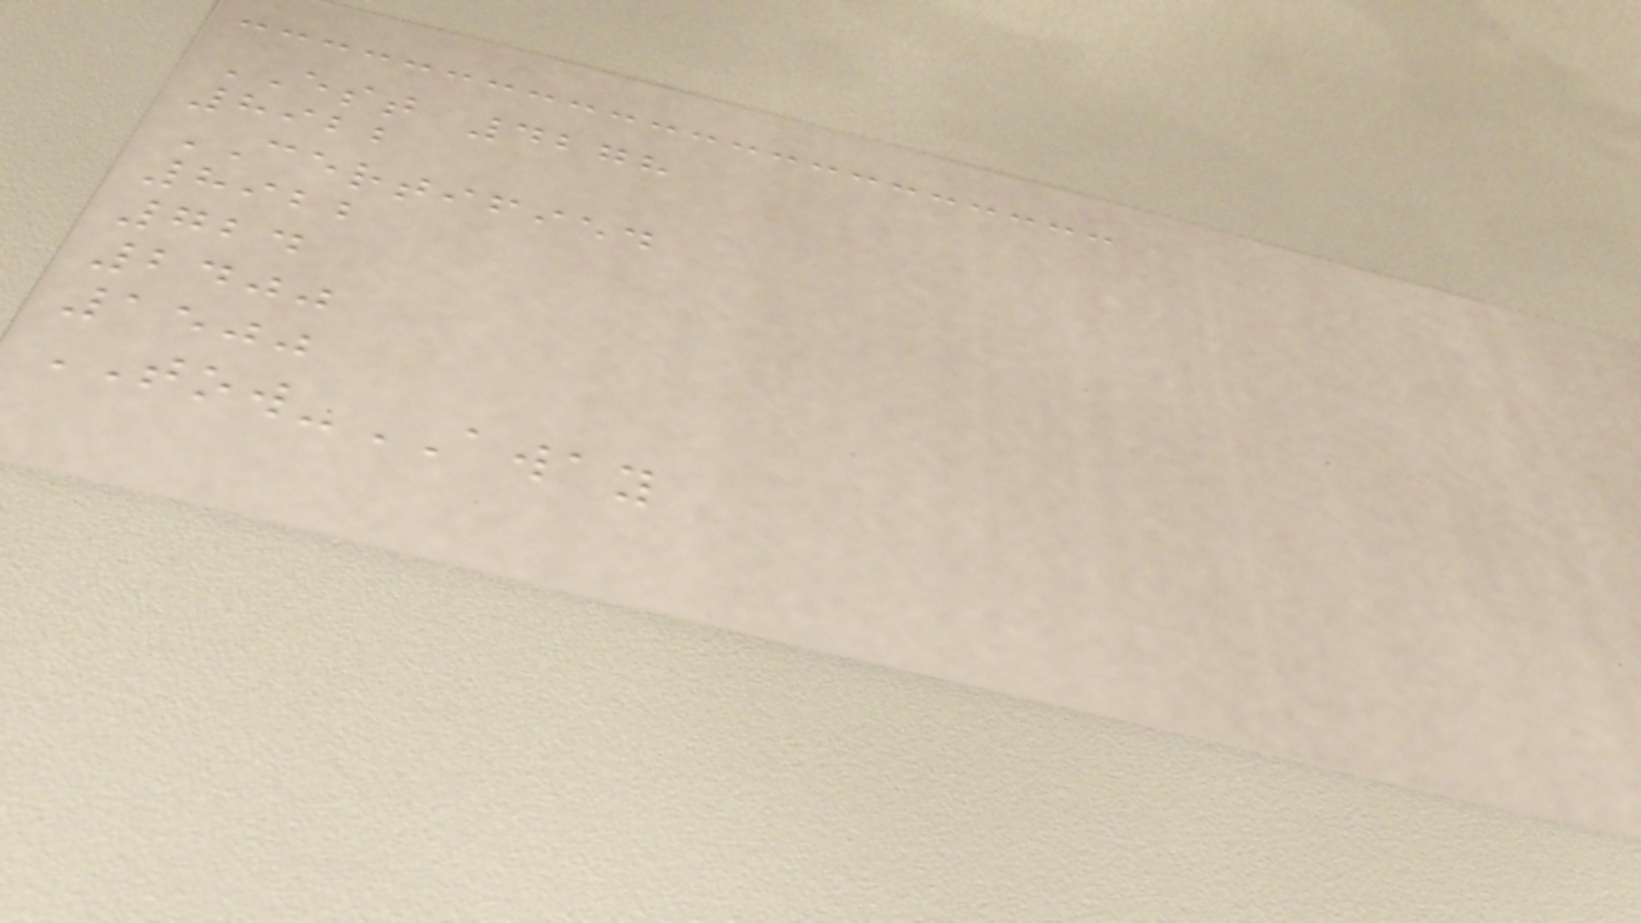EST 4278
8922
CERTIFIED
8922
724
2400
1500
TOW-AWAY
